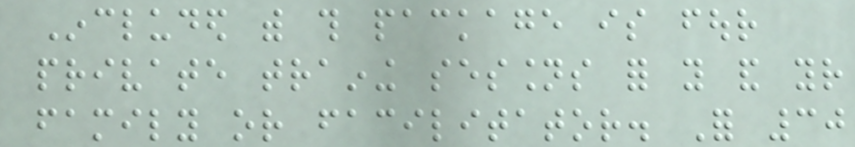Included with this package is four
private training sessions for you and your
family or facilitator. For 30
